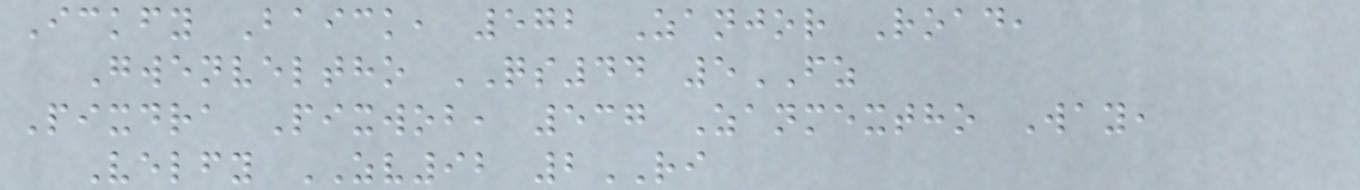Ickfy Baick, 572 Zanjor Road,
Gwenveltho QS44 5FZ
Pixdra Pixwob, 537 Zanmextho Way,
Velfy ZV92 2RI
